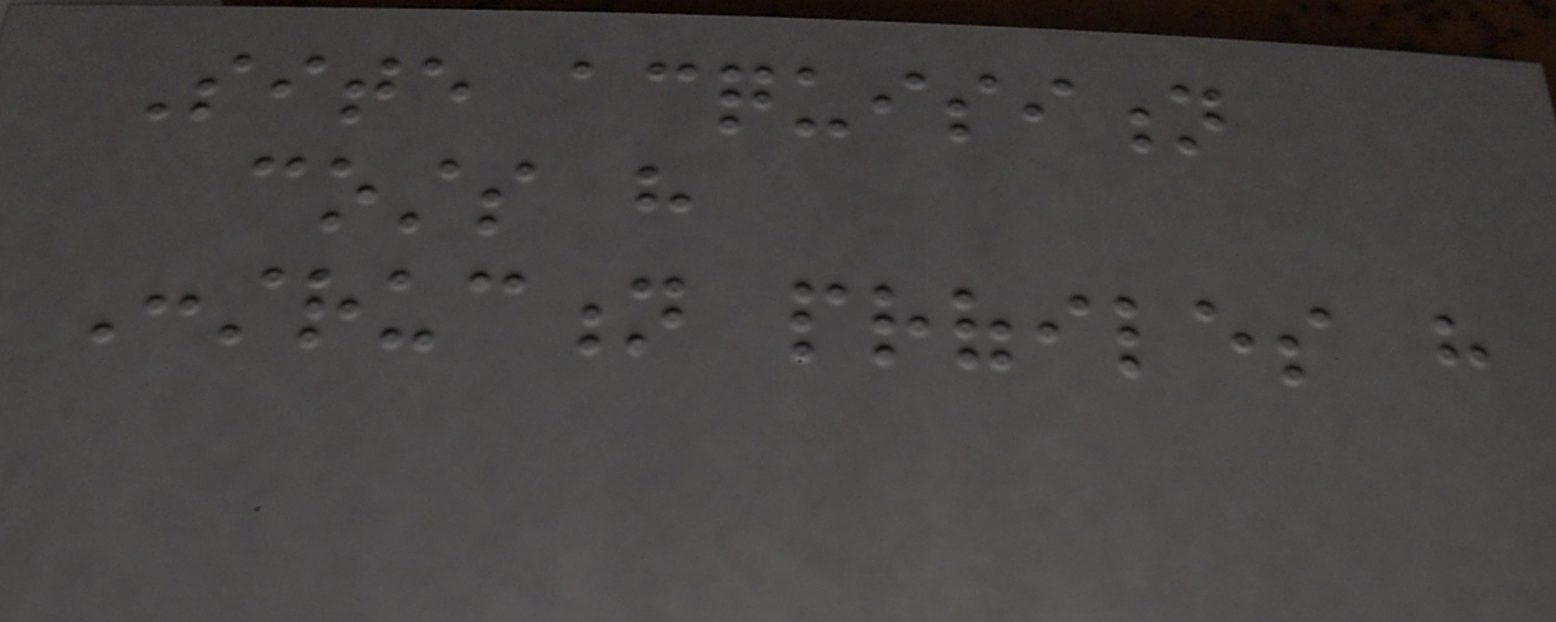Site acquisition
costs have
Construction profiles have
